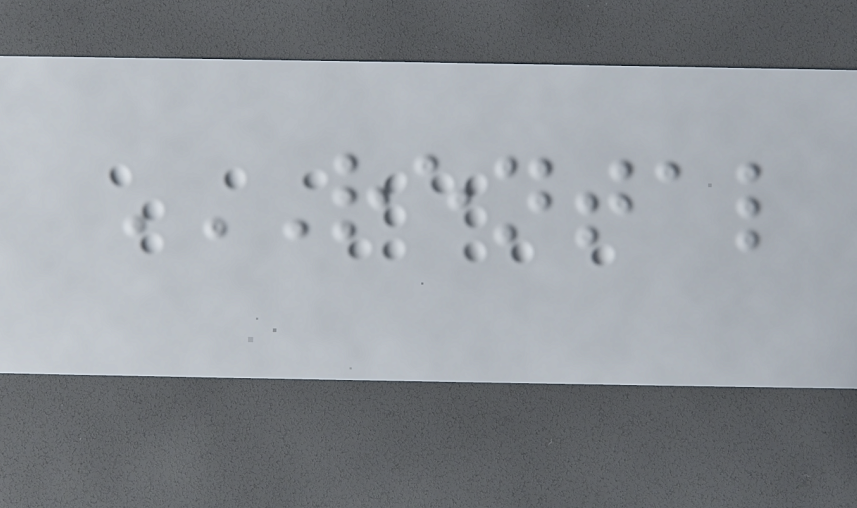RENTAL
